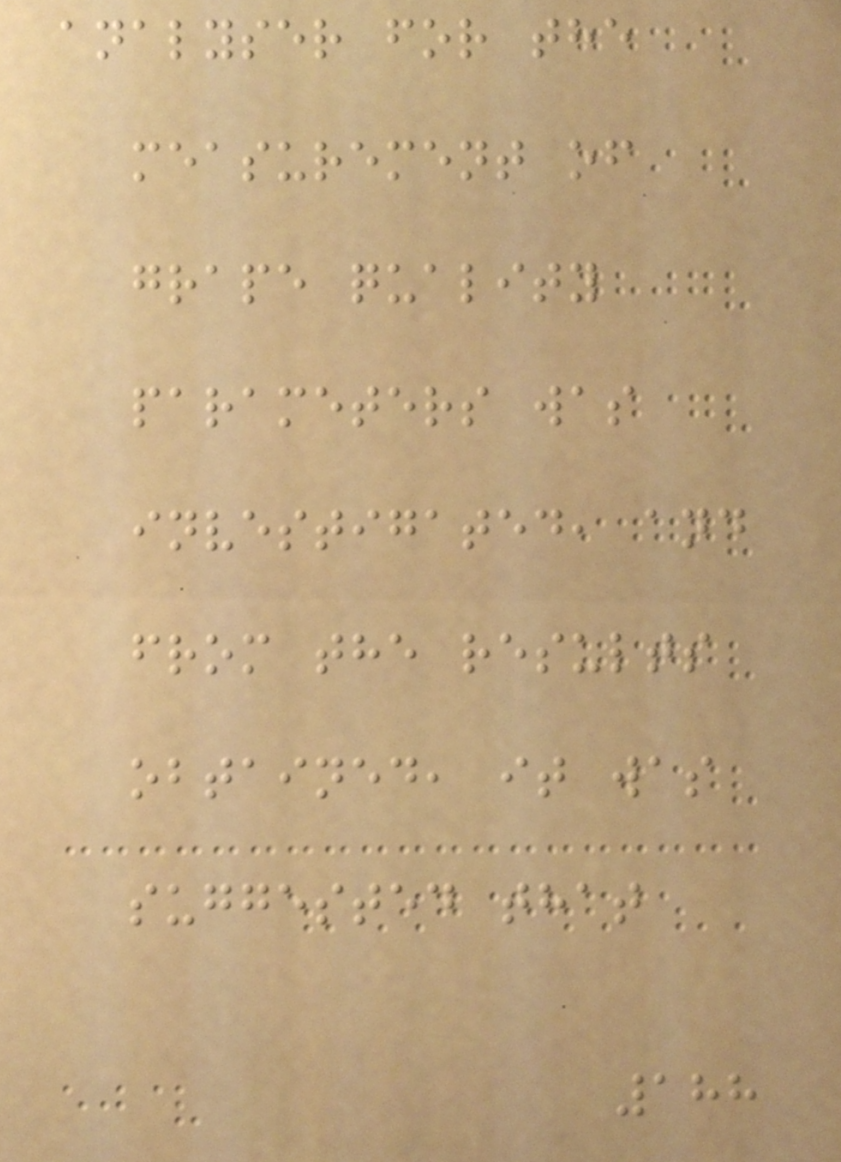analyser for the
measurement of
grape quality
parameters was
investigated, and
from the results
obtained, it was
suggested that
188
